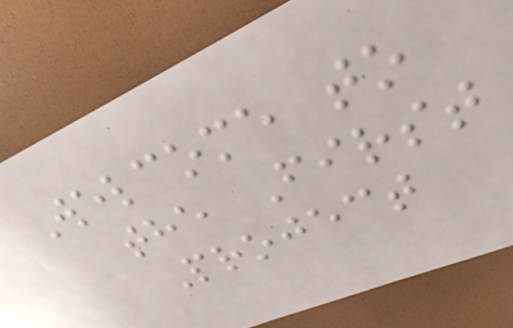Welcome to
the First
Project
